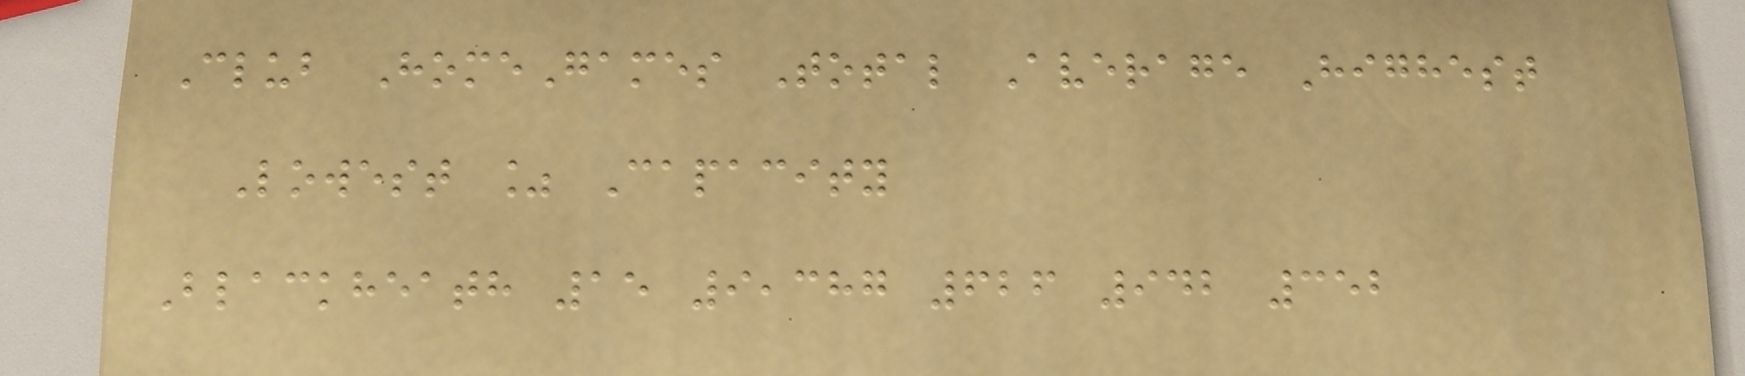Club HomeGames Total Average Highest
Lowest % Capacity
Blackheath 15 9,387 626 942 352
